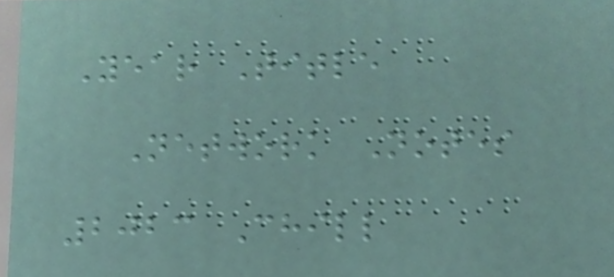Year Title
Network Notes
2023 Chill
